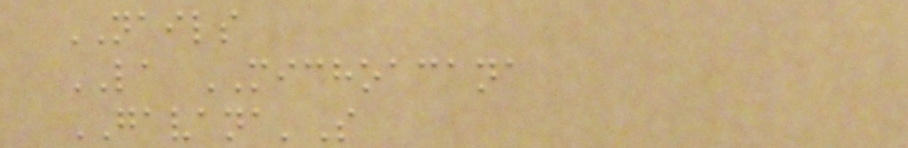NAILS
LA MICHOACANA
GAVANA'S
